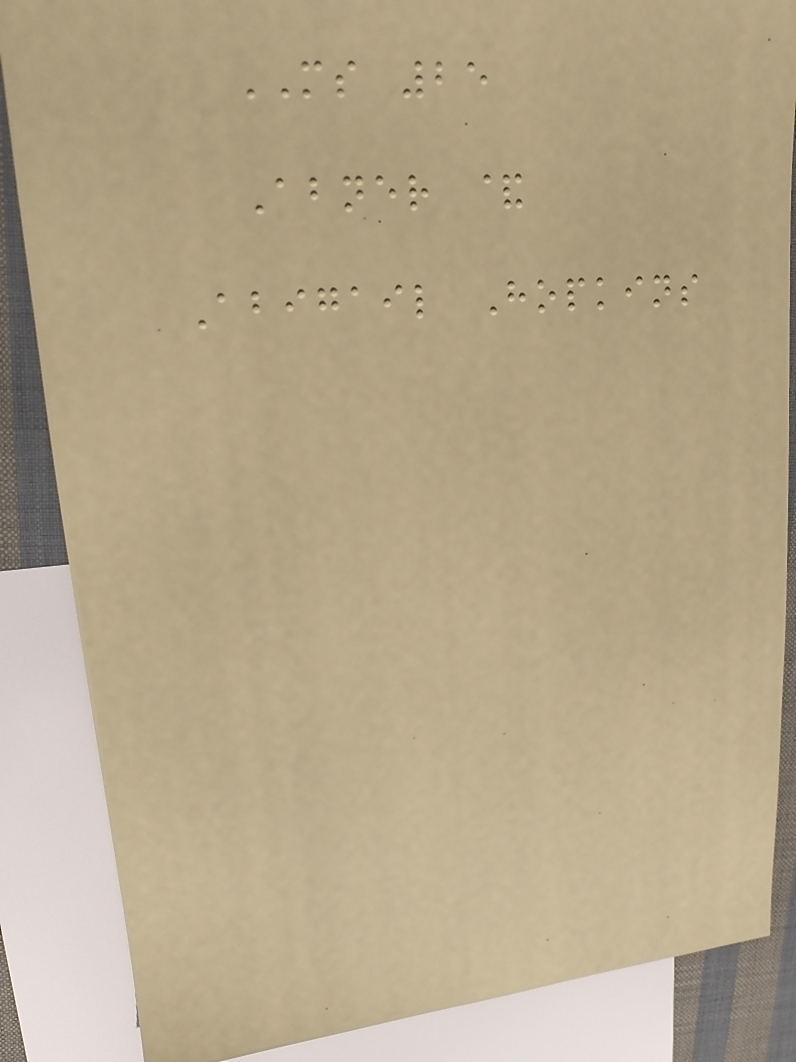MS 25
Abner &
Abigail Hopkins
